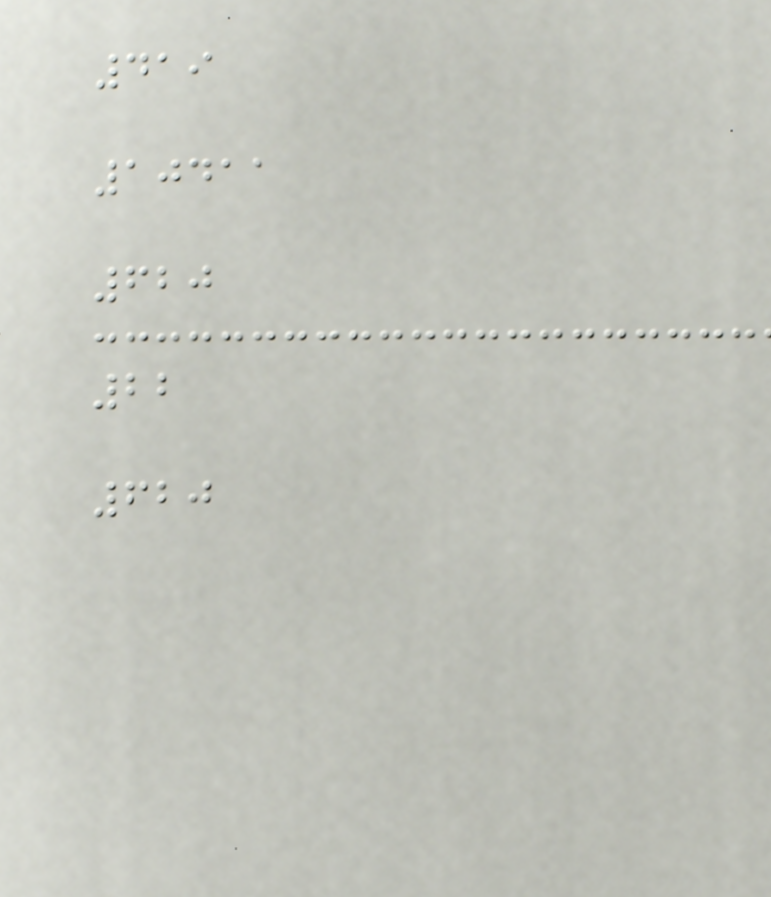419
10411
620
22
620
